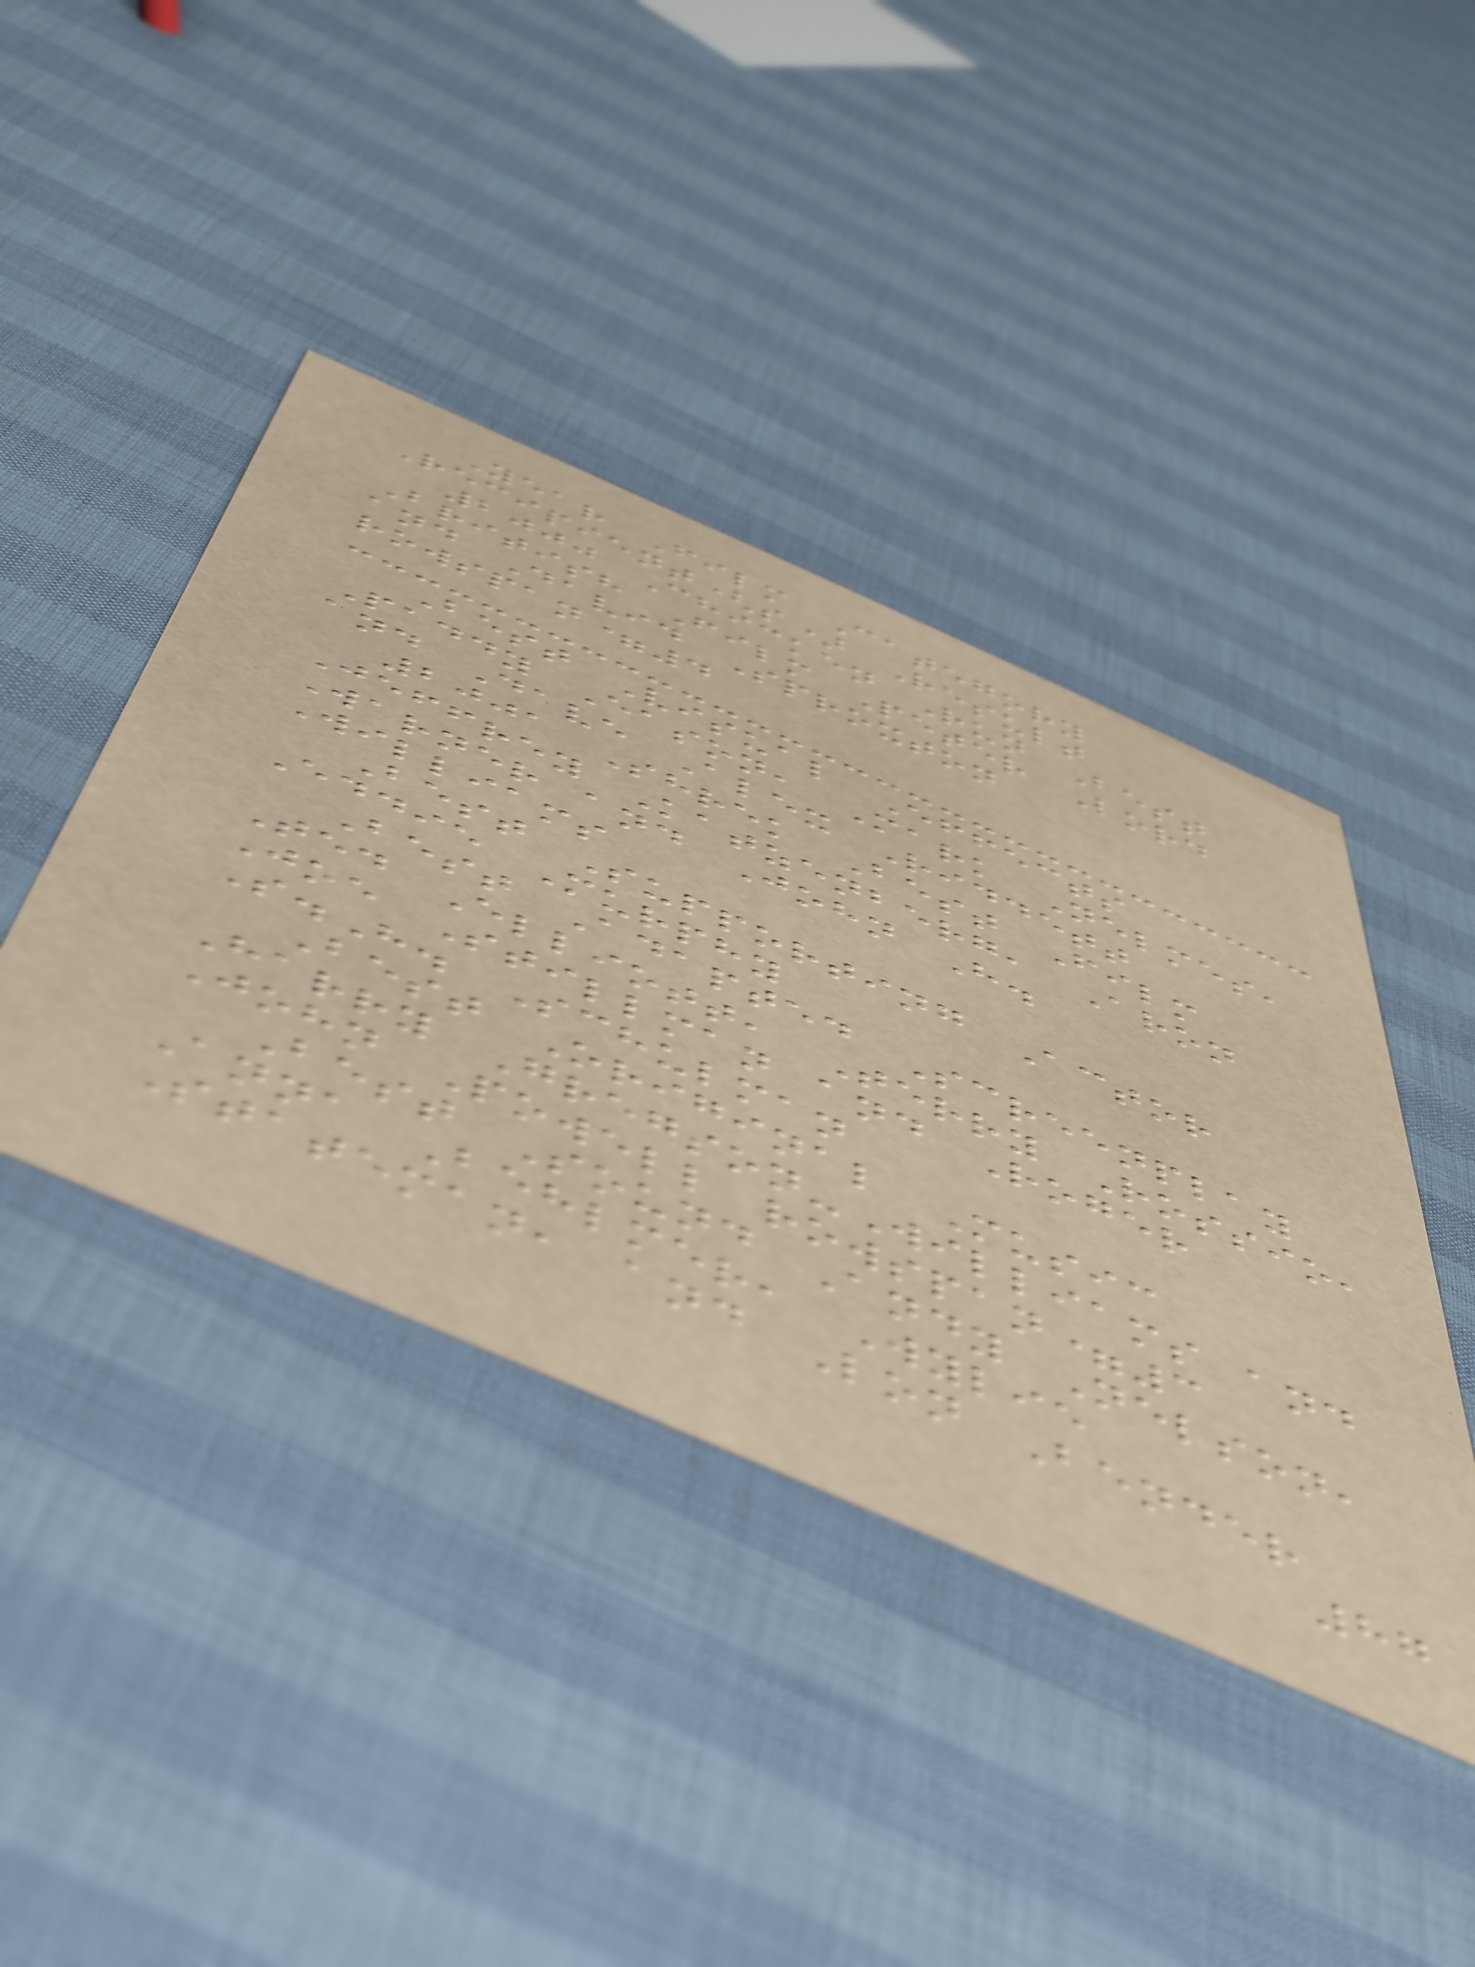Year Film Category
Recipient(s) Result
2000 Chicken Run Best
British Film Peter Lord
and David Sproxton
rowspan=4
Best Visual Effects
Paddy Eason, Mark Nelmes,
and Dave Alex Riddett
2001 Shrek Best Film
Jeffrey Katzenberg, Aron
Warner and John H.
Williams
Best Supporting Actor
Eddie Murphy
Best Adapted Screenplay
Ted Elliott, Terry Rossio,
Joe Stillman and Roger
S.H. Schulman
Best Original Music
Harry Gregson-Williams and
John Powell rowspan=3
Best Sound Andy Nelson,
Anna Behlmer, Wylie
Stateman, and Lon Bender
87
